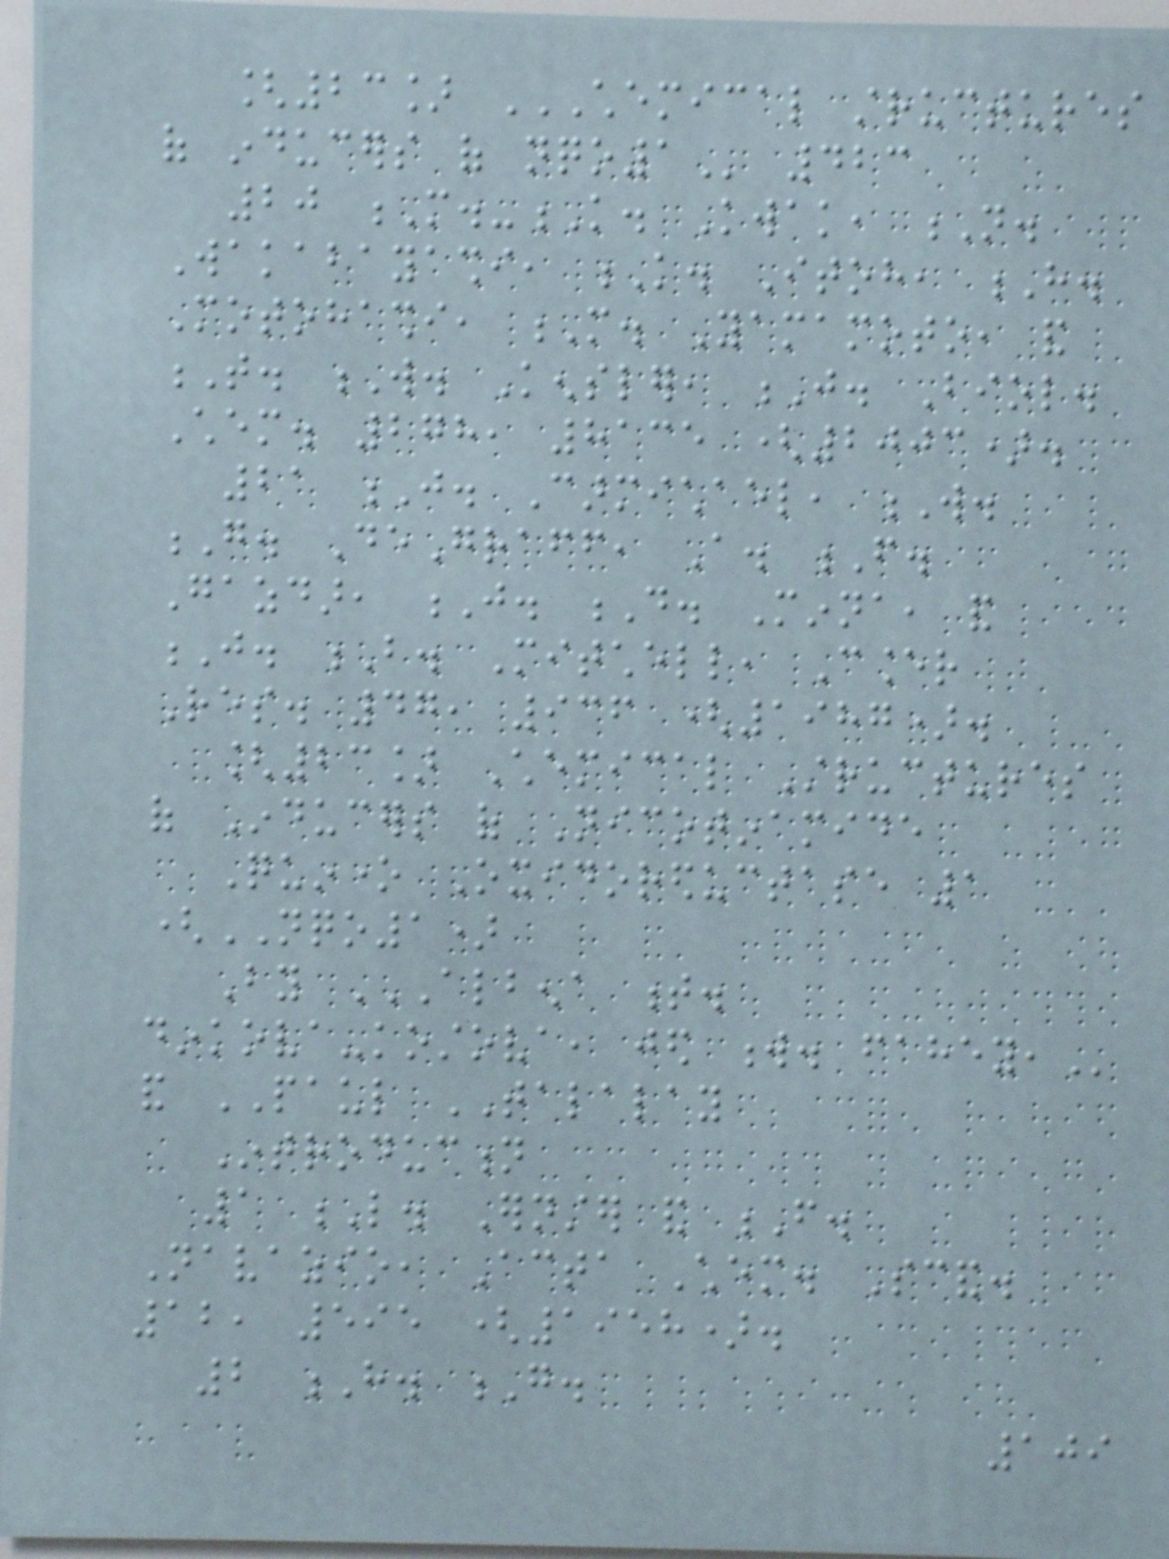[23] CHEMICAL STRUCTURES
OF INDUCERS OF NQO1 423
20 M.-K. Kwak, N.
Wakabayashi, K. Itoh, H.
Motohashi, M. Yamamoto, and
T. W. Kensler, J. Biol.
Chem. 278, 8135 (2003).
21 J. Carmichael, W.
G. DeGraff, A. F.
Gazdar, J. D. Minna, and
J. B. Mitchell, Cancer
Res. 47, 936 (1987).
[23] Chemical Structures
of Inducers of Nicotinamide
Quinone Oxidoreductase 1
(NQO1)
By ALBENA T.
DINKOVA-KOSTOVA, JED W. FAHEY,
and PAUL TALALAY
Introduction
1 L. Ernster and F.
Navazio, Acta Chem. Scand.
12, 595 (1958).
2 H. G.
109
